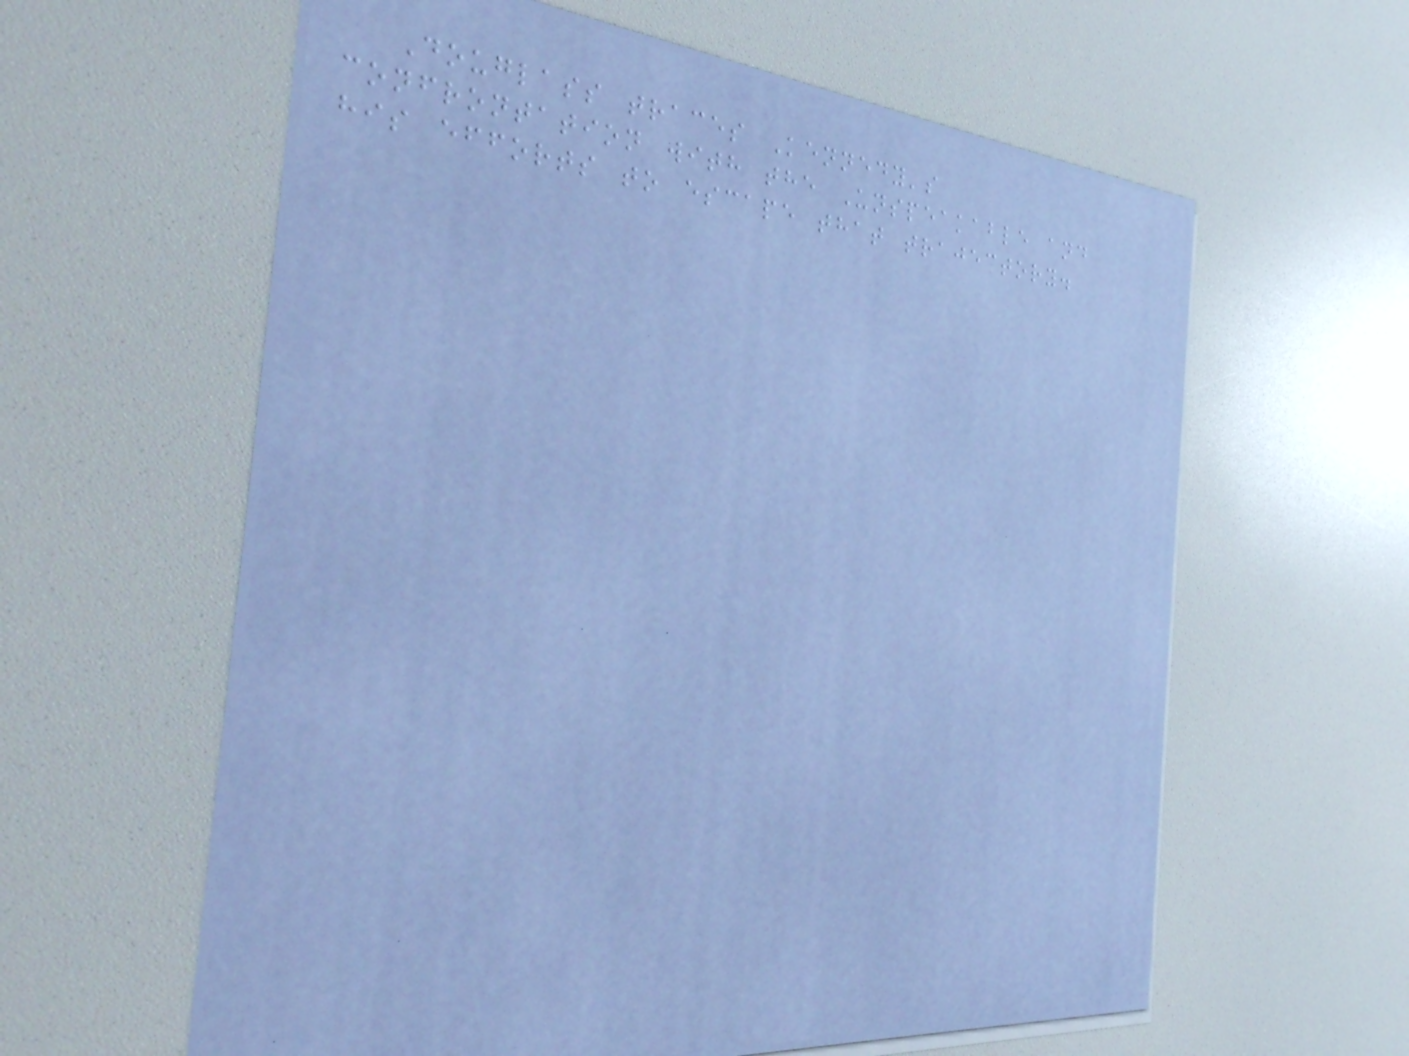Douglass traces Kennedy's
confrontation with the Unspeakable and
his efforts to escape that trajectory.
